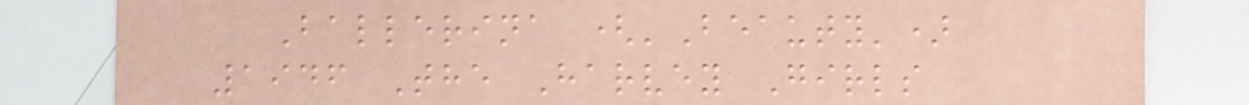Ballerina ('Beauty')
1946 The Harvey Girls
